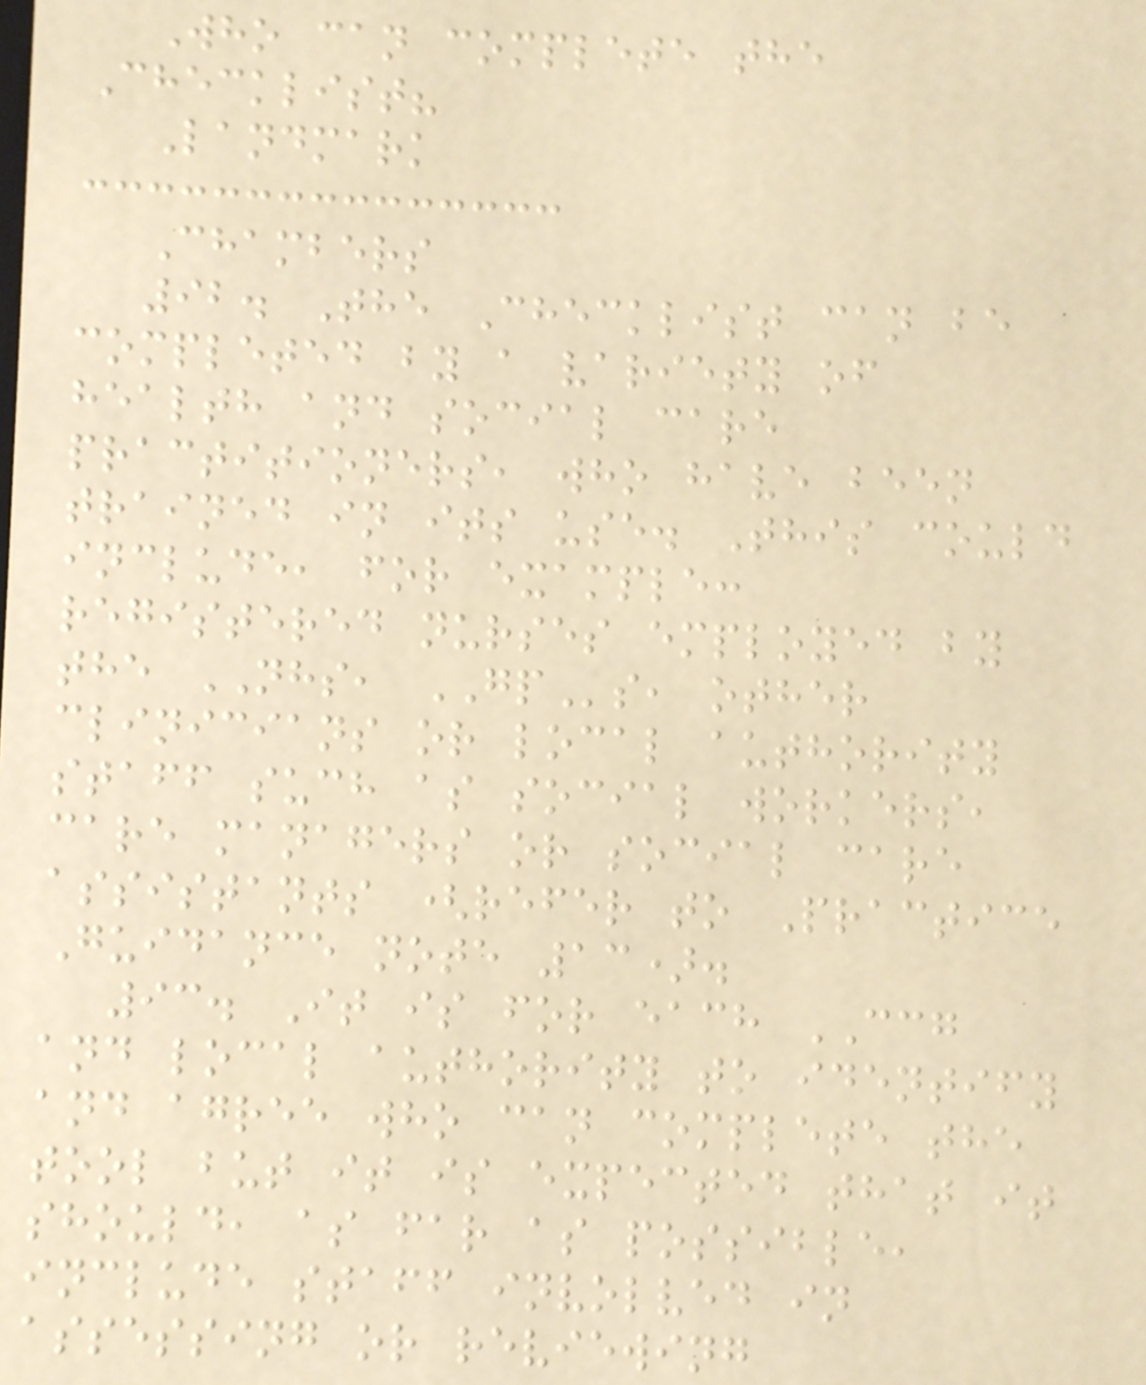Who can complete the
Checklist?
Landmark
Chambers
92. The Checklist can be
completed by a variety of
health and social care
practitioners, who have been
trained in its use. This could
include, for example:
registered nurses employed by
the NHS, GPs, other
clinicians or local authority
staff such as social workers,
care managers or social care
assistants (refer to Practice
Guidance note 13).
93. It is for each CCG
and local authority to identify
and agree who can complete the
tool but it is expected that it
should, as far as possible,
include staff involved in
assessing or reviewing
